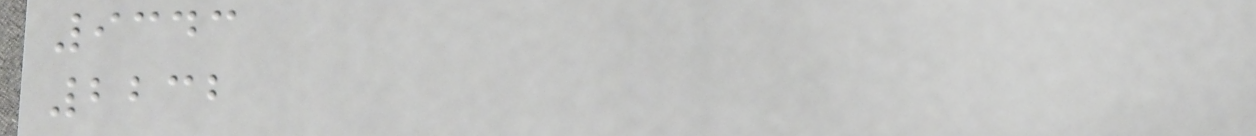9343
2232
